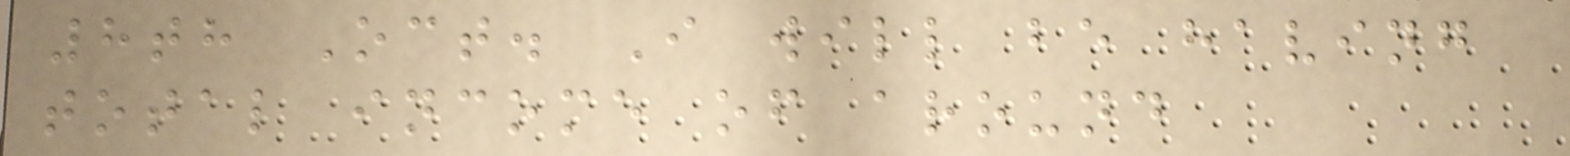8th Oct. I will be having
total income of around
